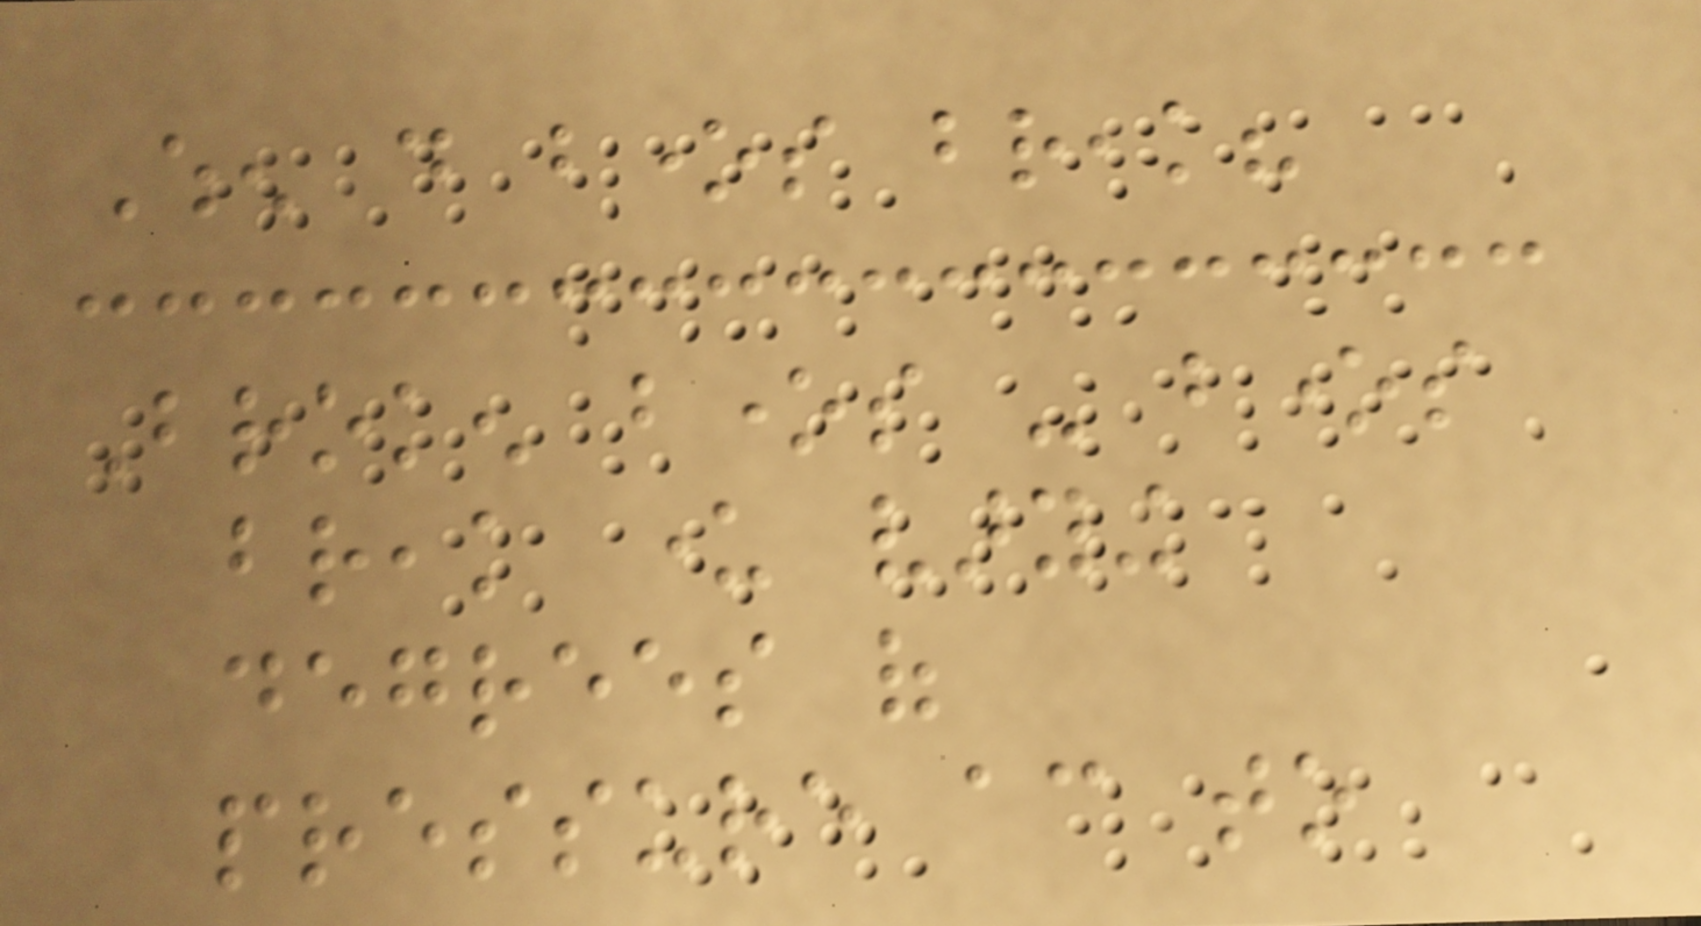When do bones break?
Broken bones - bones
break under varying
degrees of
pressure according to
